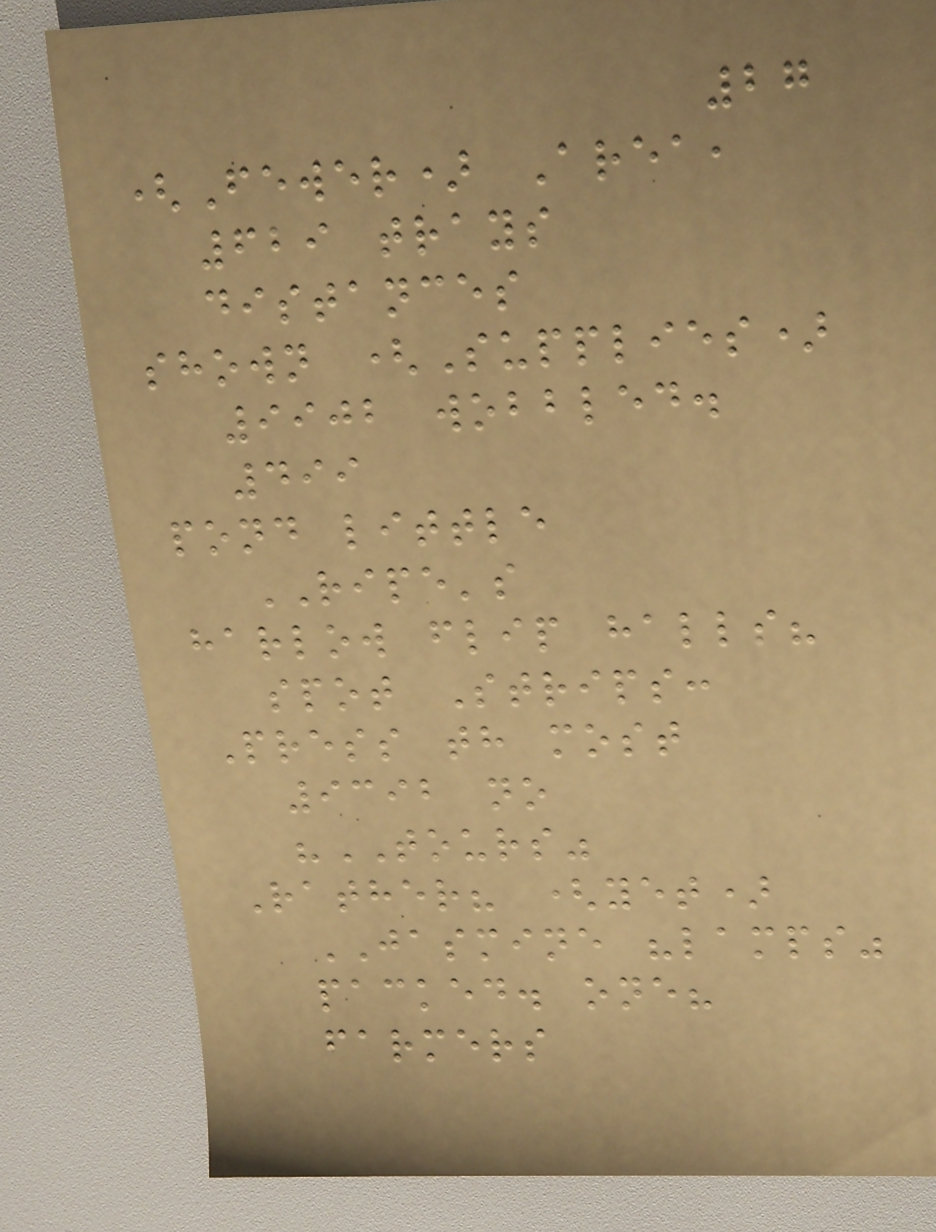27
(Fewer) Area,
629 trays
distances
shown (Supplies)
9902 wobbled.
499
pond little
RIPE's
harlow flip halls?
spot Strips:
Press th most
9392 no
"TOURS"
Rather? (yet)
JASMINE "lamps"
packed. one?
farmers
